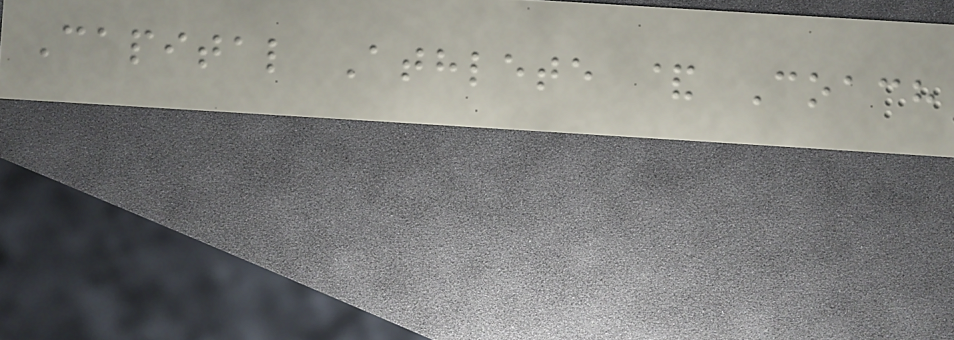Capital Athlete & Coach
